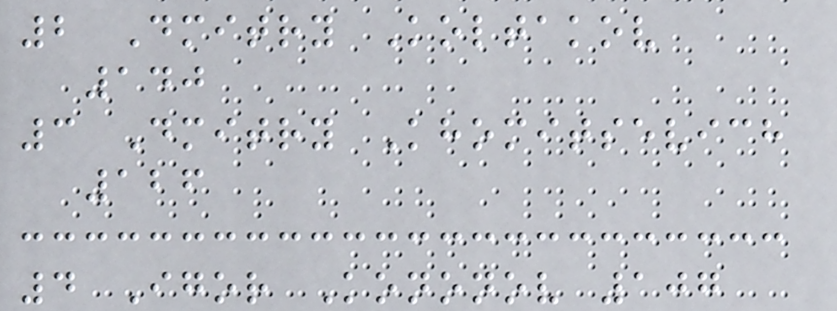2 Dmitry Koltakov
140
3 Dmitry Khomitsevich
126
4 Igor Kononov 107
